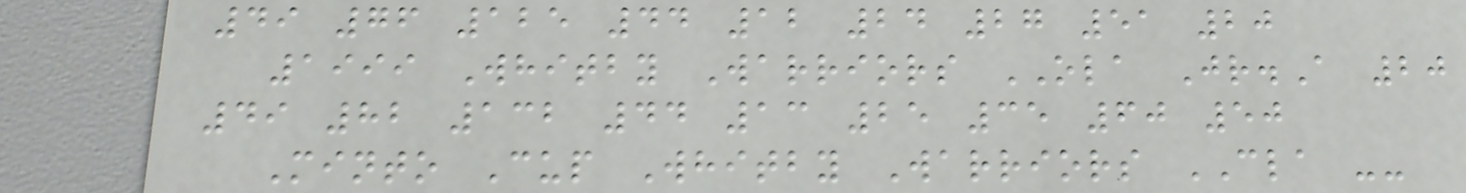49 76 125 44 12 24 27 51 20
1999 Whitby Warriors OLA Jr.A 20
49 82 132 44 13 25 35 60 50
Minto Cup Whitby Warriors CLA --
